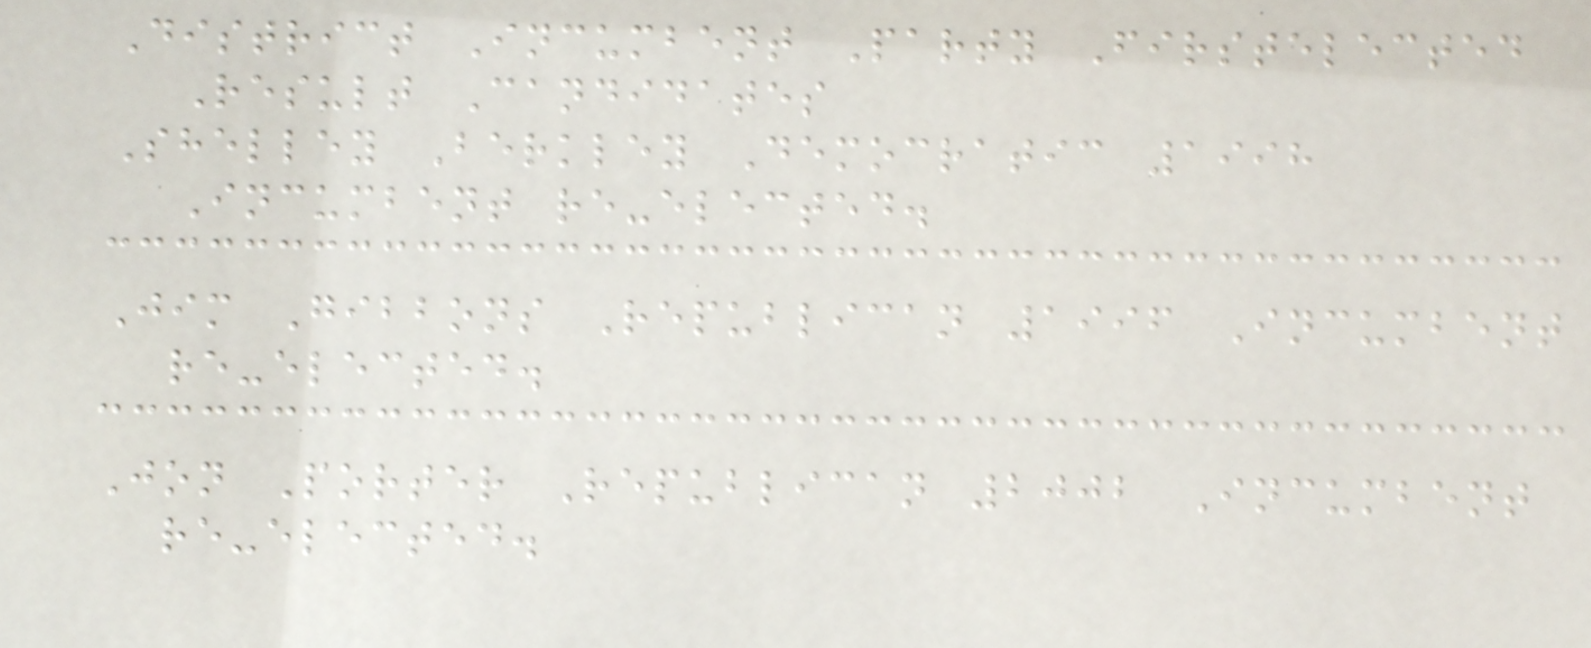District Incumbent Party Firstelected
Result Candidates
Shelley Berkley Democratic 1998
Incumbent re-elected.
Jim Gibbons Republican 1996 Incumbent
re-elected.
Jon Porter Republican 2002 Incumbent
re-elected.
